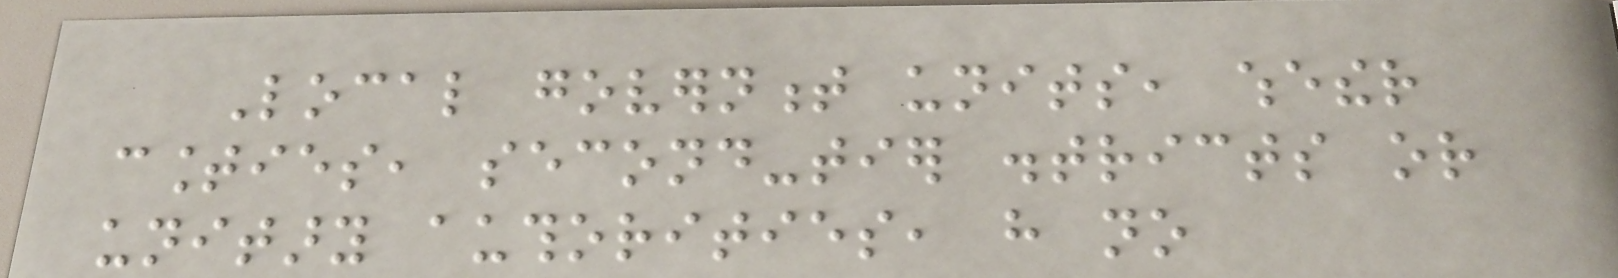Local government units, whether
counties, second-tier districts or
unitary authorities, have no
